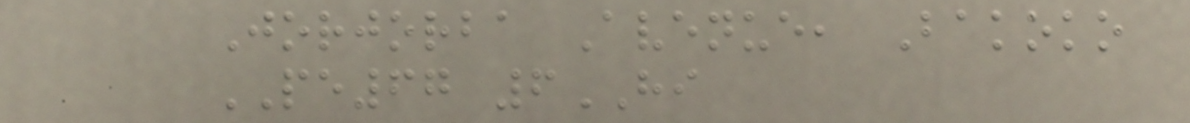Jorjorba Avenue, Bakoko
PE67 6HI
